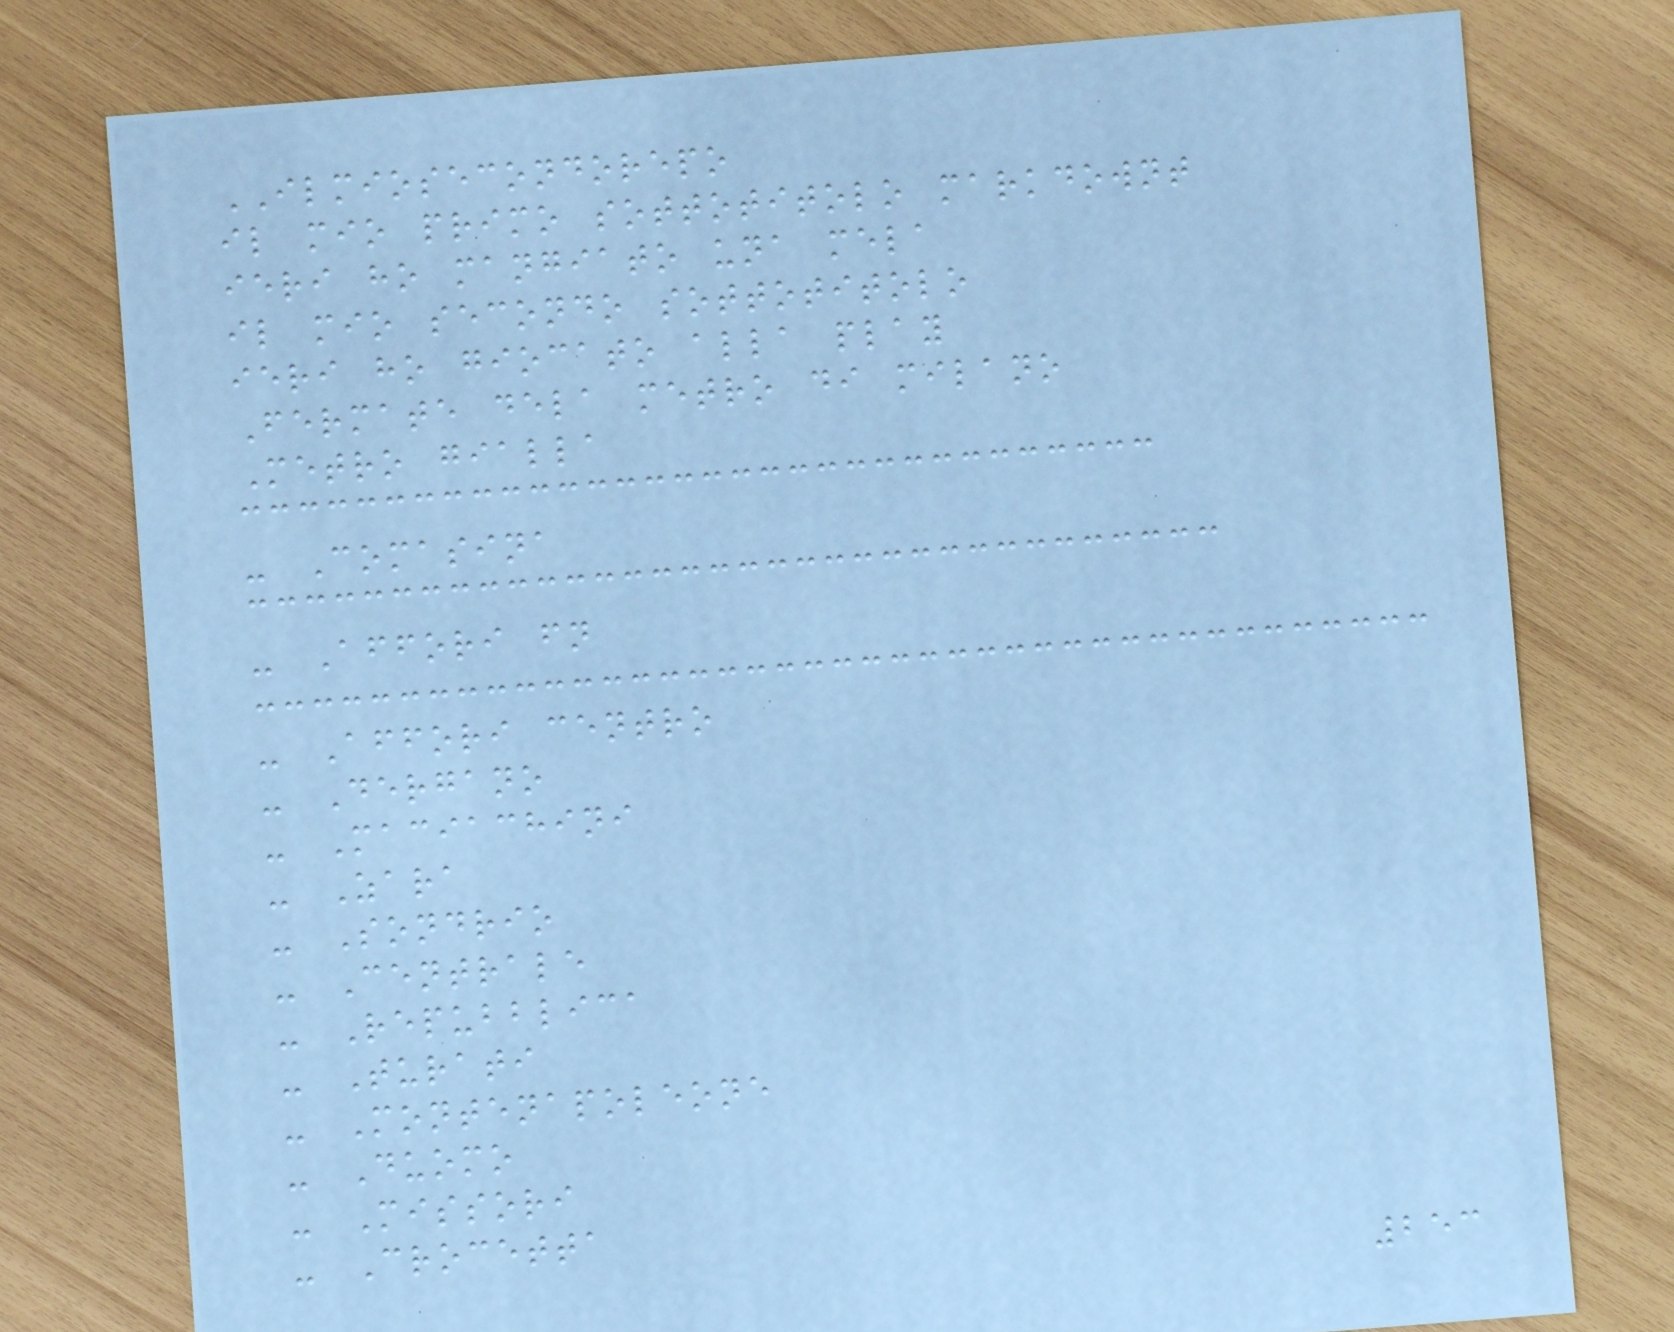ILMIOSECONDOREPO
il mio primo sottotitolo markdownt
ieri ho mangiato una mela
il mio secondo sottotitolo
ieri ho giocato alla play
Fermate dela metro di milano
Metro gialla
- Comasina
- Affori fn
- Affori centro
- Dergano
- Maciachini
- Zara
- Sondrio
- Centrale
- Repubblica
- Turati
- Montenapoleone
- Duomo
- Missori
- Crocetta
253
